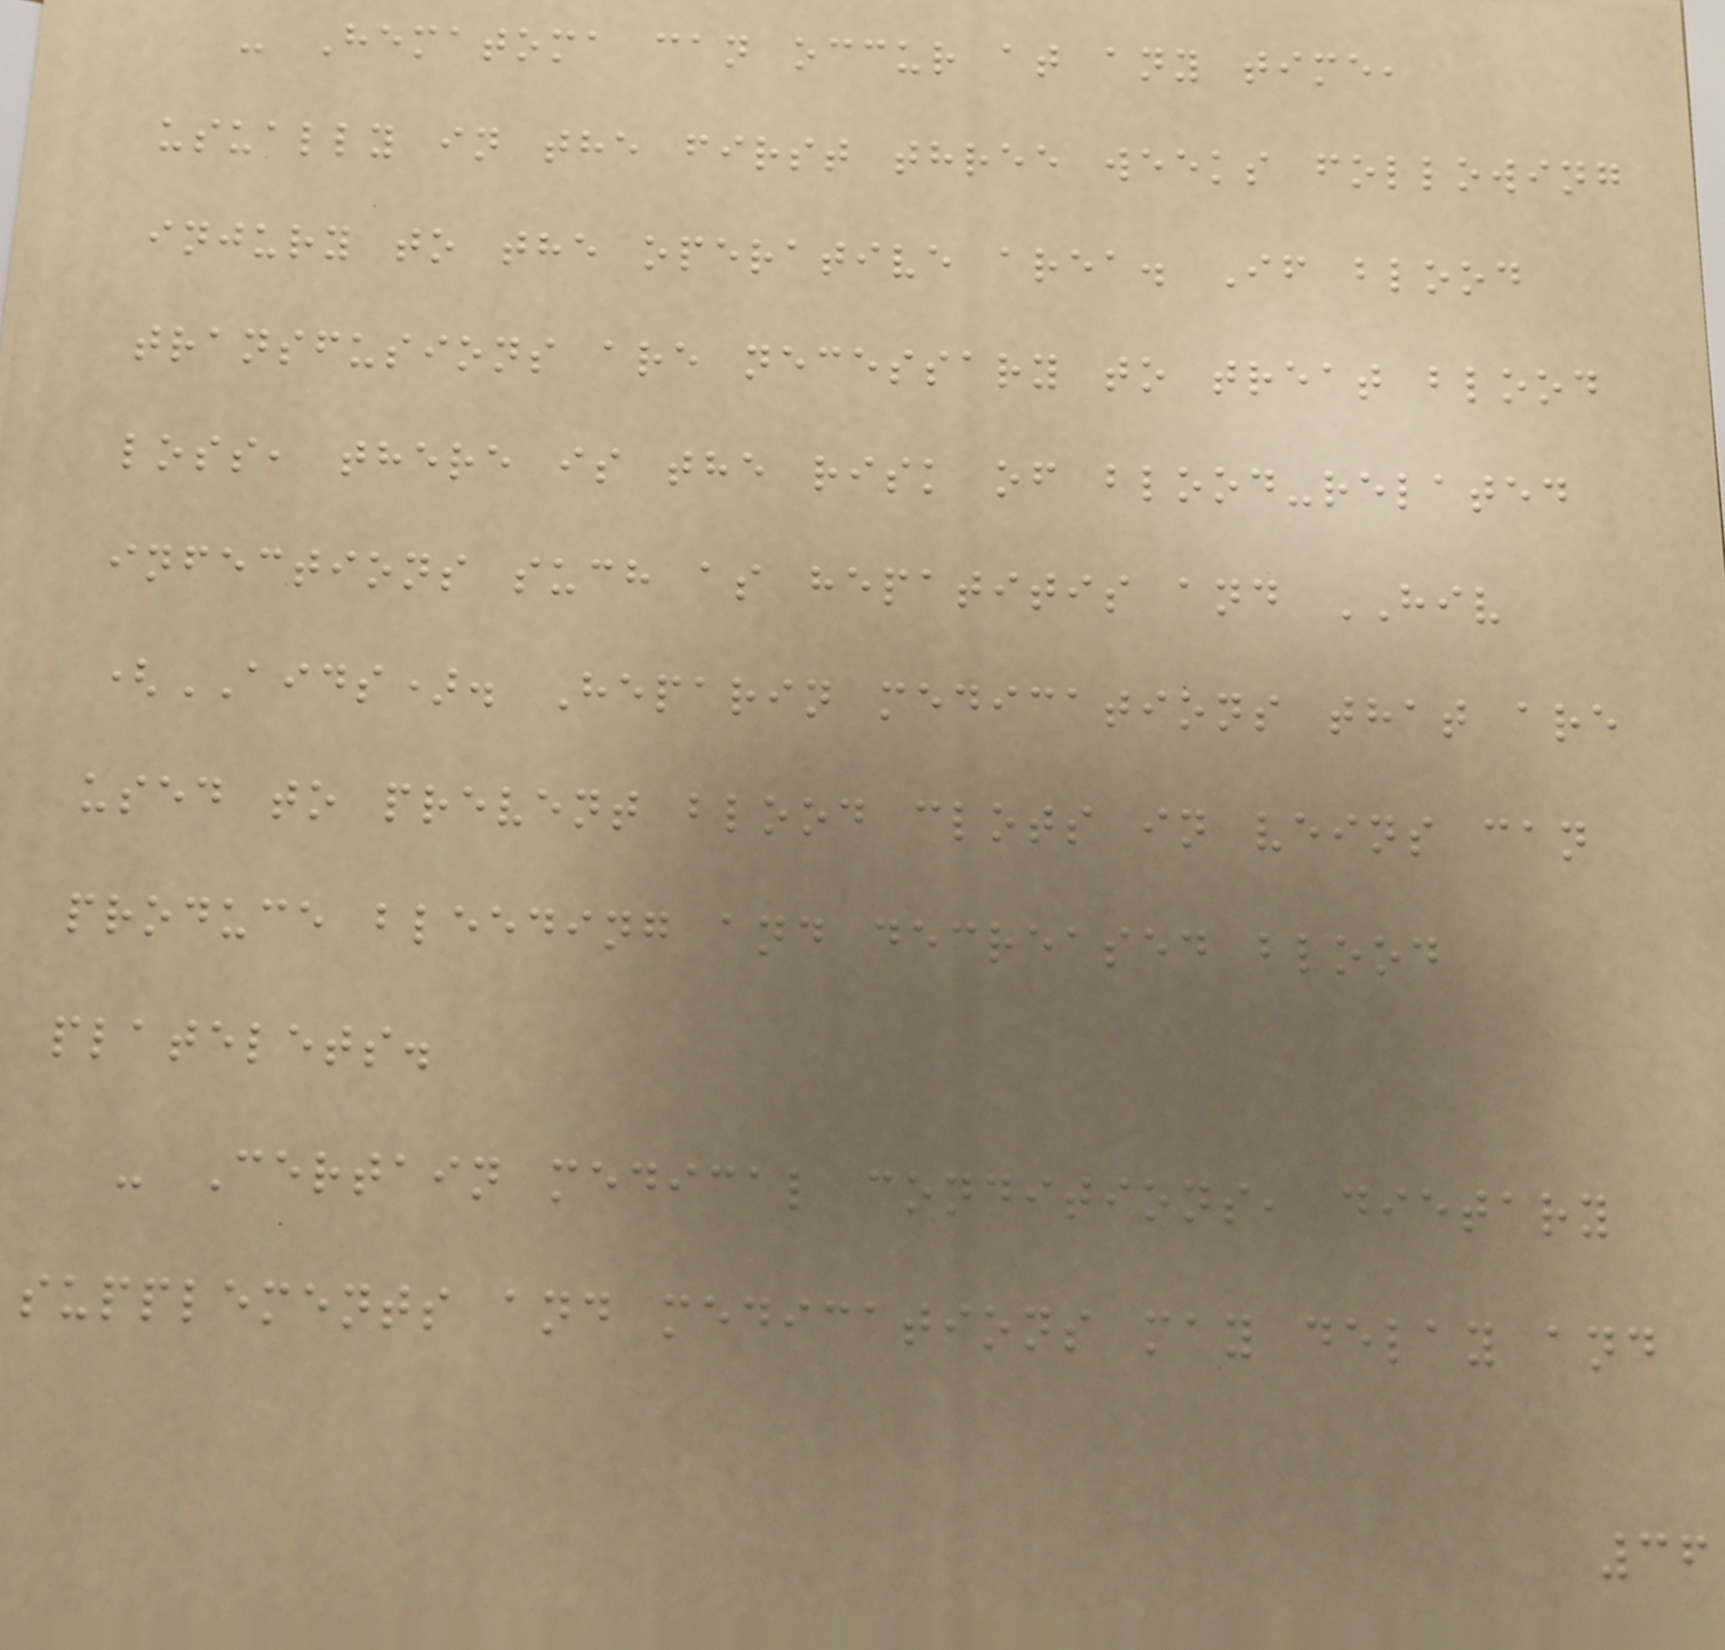- Hematoma can occur at any time,
usually in the first three weeks following
injury to the operative area. If blood
transfusions are necessary to treat blood
loss, there is the risk of blood-related
infections such as hepatitis and HIV
(AIDS). Heparin medications that are
used to prevent blood clots in veins can
produce bleeding and decreased blood
platelets.
- Certain medical conditions, dietary
supplements and medications may delay and
36
